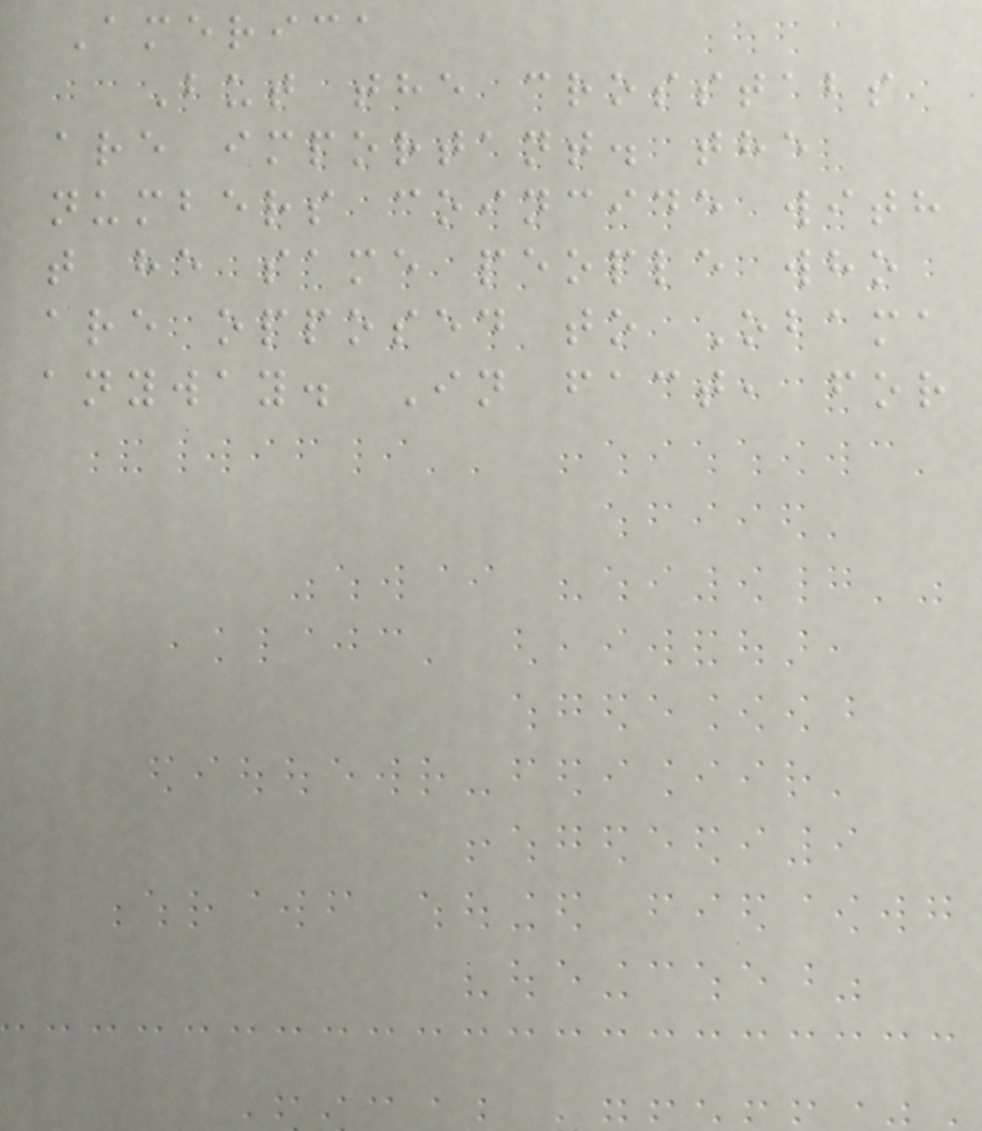America
But the crosstabs
are important. the
numbers coincide with
t he same people who
are opposed to Obama
anyway. In fact, for
